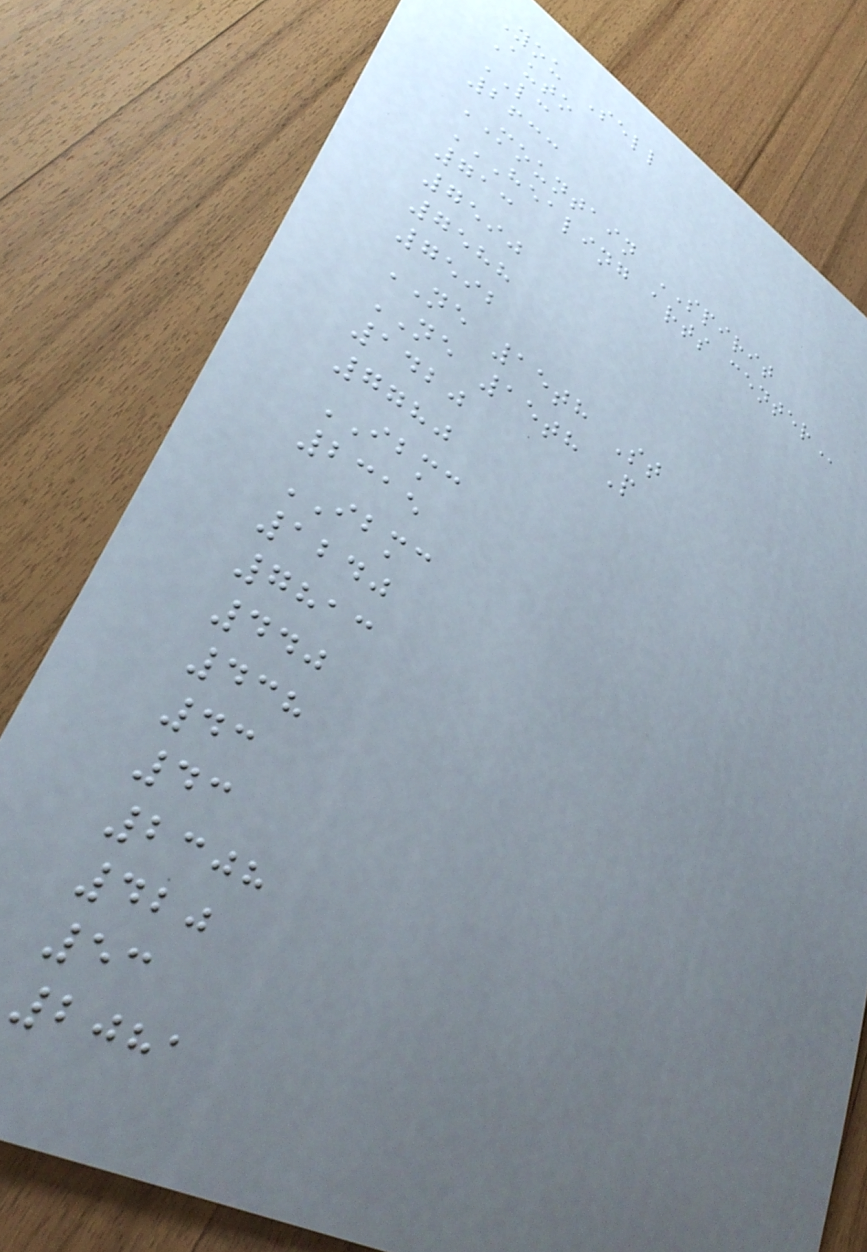You Sell
Auto
LC
2633
MOUNTAIN SPIRIT
HEALING ARTS CENTER
713
7590
7588
7592
NE 15th St
NE 15th P
1420
7780
IBMC
2315
IBMC
1240
7813
440
438
43
43
2308
420
53
2081
